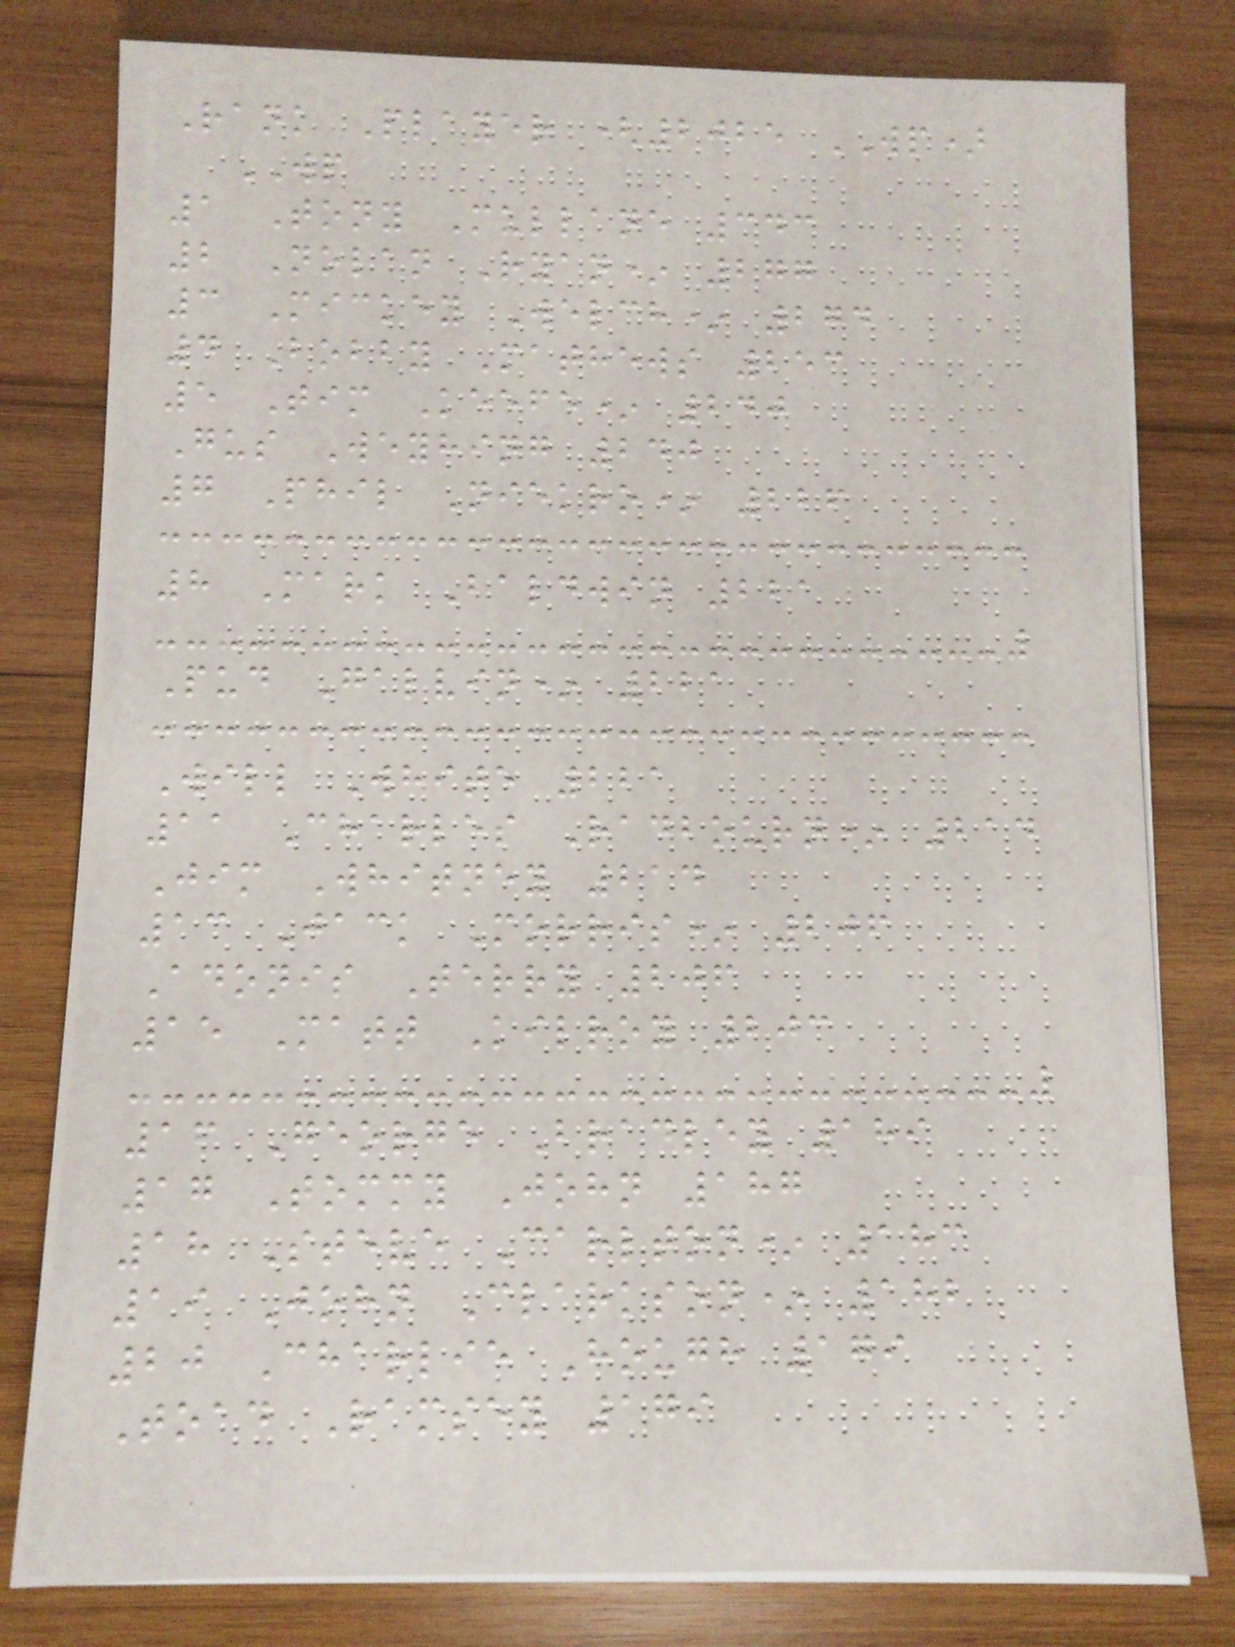Rank Player (2025 WP)
WP
1 Tony Mullane 343
2 Nolan Ryan* 277
3 Mickey Welch* 274
4 Bobby Mathews 253
5 Tim Keefe* 240
Gus Weyhing 240
7 Phil Niekro* 226
8 Mark Baldwin 221
Pud Galvin* 221
Will White 221
11 Charles Radbourn* 214
Jim Whitney 214
13 Jack Morris* 206
Adonis Terry 206
15 Matt Kilroy 203
16 George Bradley 189
17 Tommy John 187
18 Steve Carlton* 183
19 John Clarkson* 182
20 Charlie Hough 179
Toad Ramsey 179
